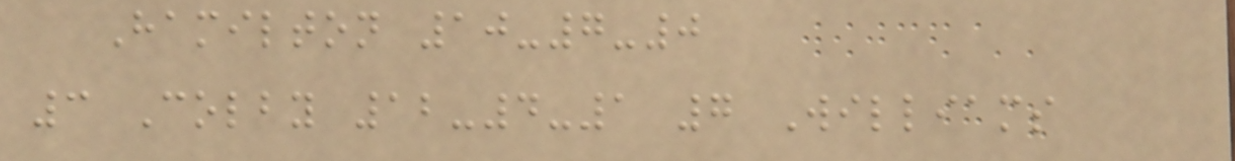Hamilton 10-7-0
3 Colby 12-4-1 7 Williams
